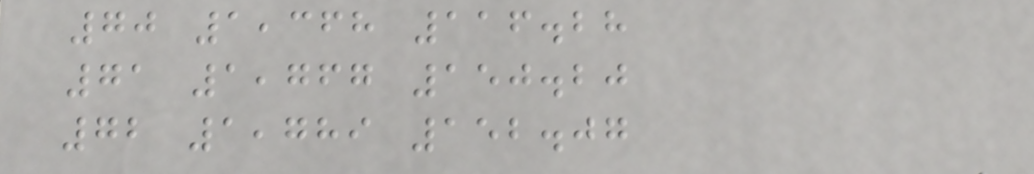70 1,368 116.28
71 1,767 150.20
72 1,789 152.07
